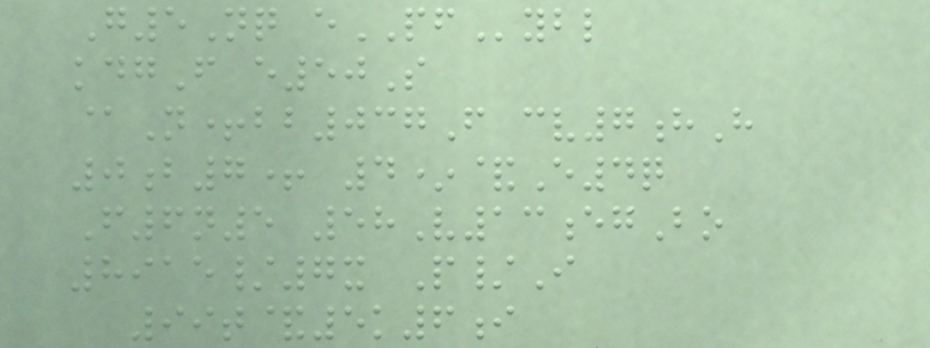G5Nq ePFybl
kdgF e50S
@N+bb037F cv7hH
0b7+ 4*&E4q
F6n5 58V13egBo
8915/7x P/I
99t&5k6i
